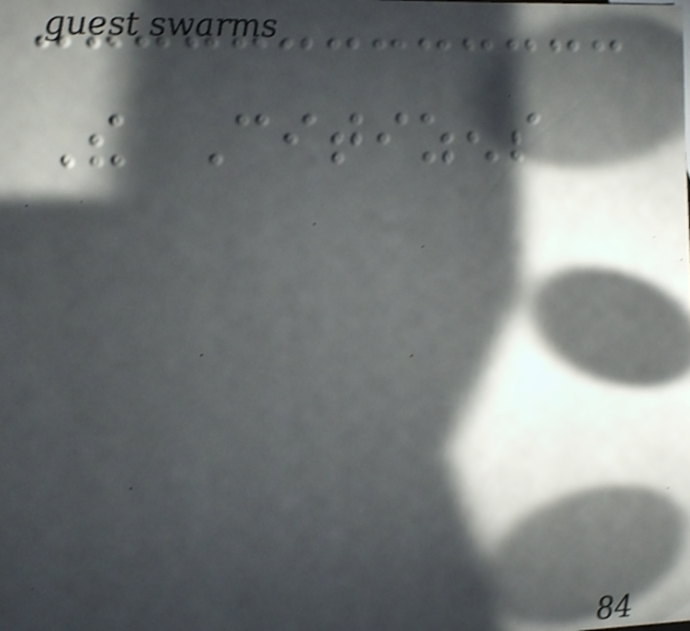The Citizens
